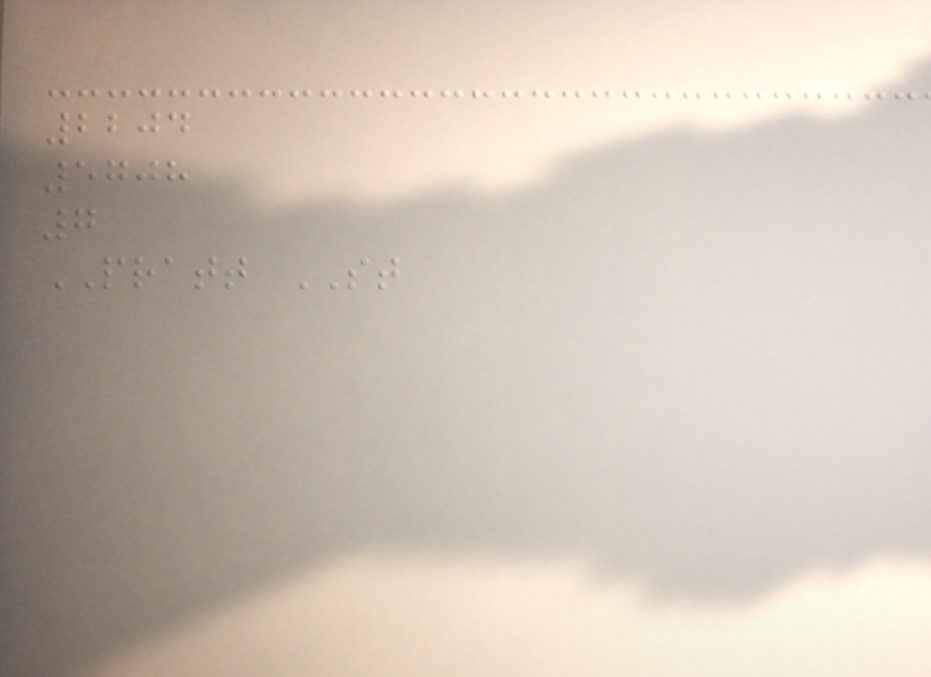2204
5708
7
PRATT ST
